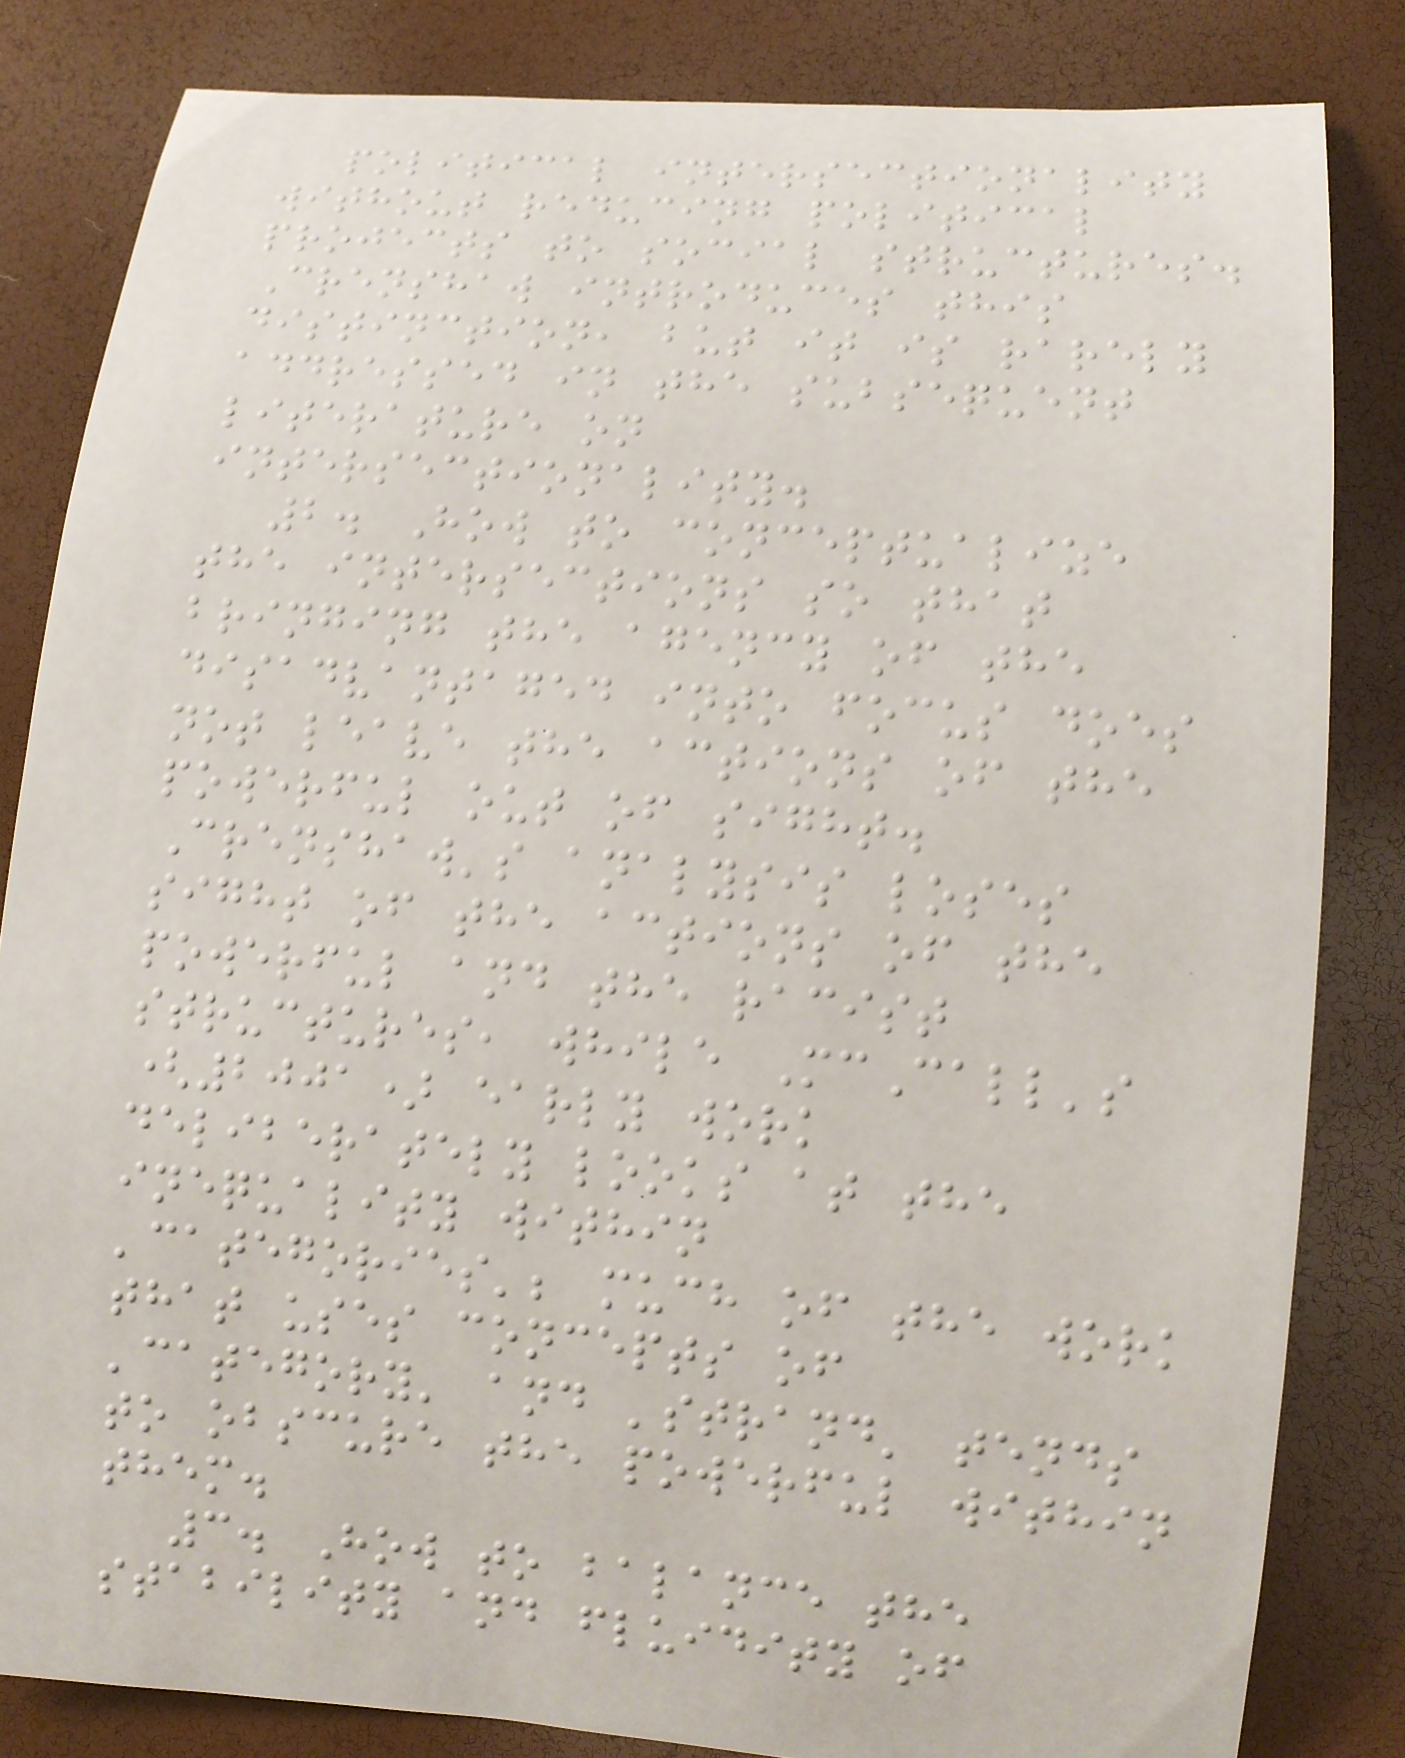political intersectionality
without reducing political
projects to social structures.
Crenshaw introduces this
distinction, but it is rarely
addressed in the subsequent
literature on
intersectionality.
2. How to conceptualize
the intersections so that
bringing the agency of the
disadvantaged into focus does
not leave the actions of the
powerful out of sight.
Crenshaw's analysis loses
sight of the actions of the
powerful and the racist
structures, while McCall's
(2001) early work
deliberately looks at the
inequality within
'categories'; much of the work
that uses concepts of
'category' and 'strand' tends
to obscure the powerful within
them.
3. How to balance the
stability and fluidity of
